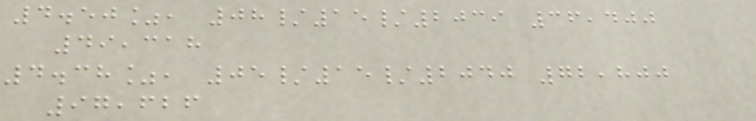4.50%, 08/15/2039 36,400
49,318
4.38%, 05/15/2040 72,800
97,626
